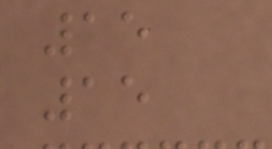15
15
